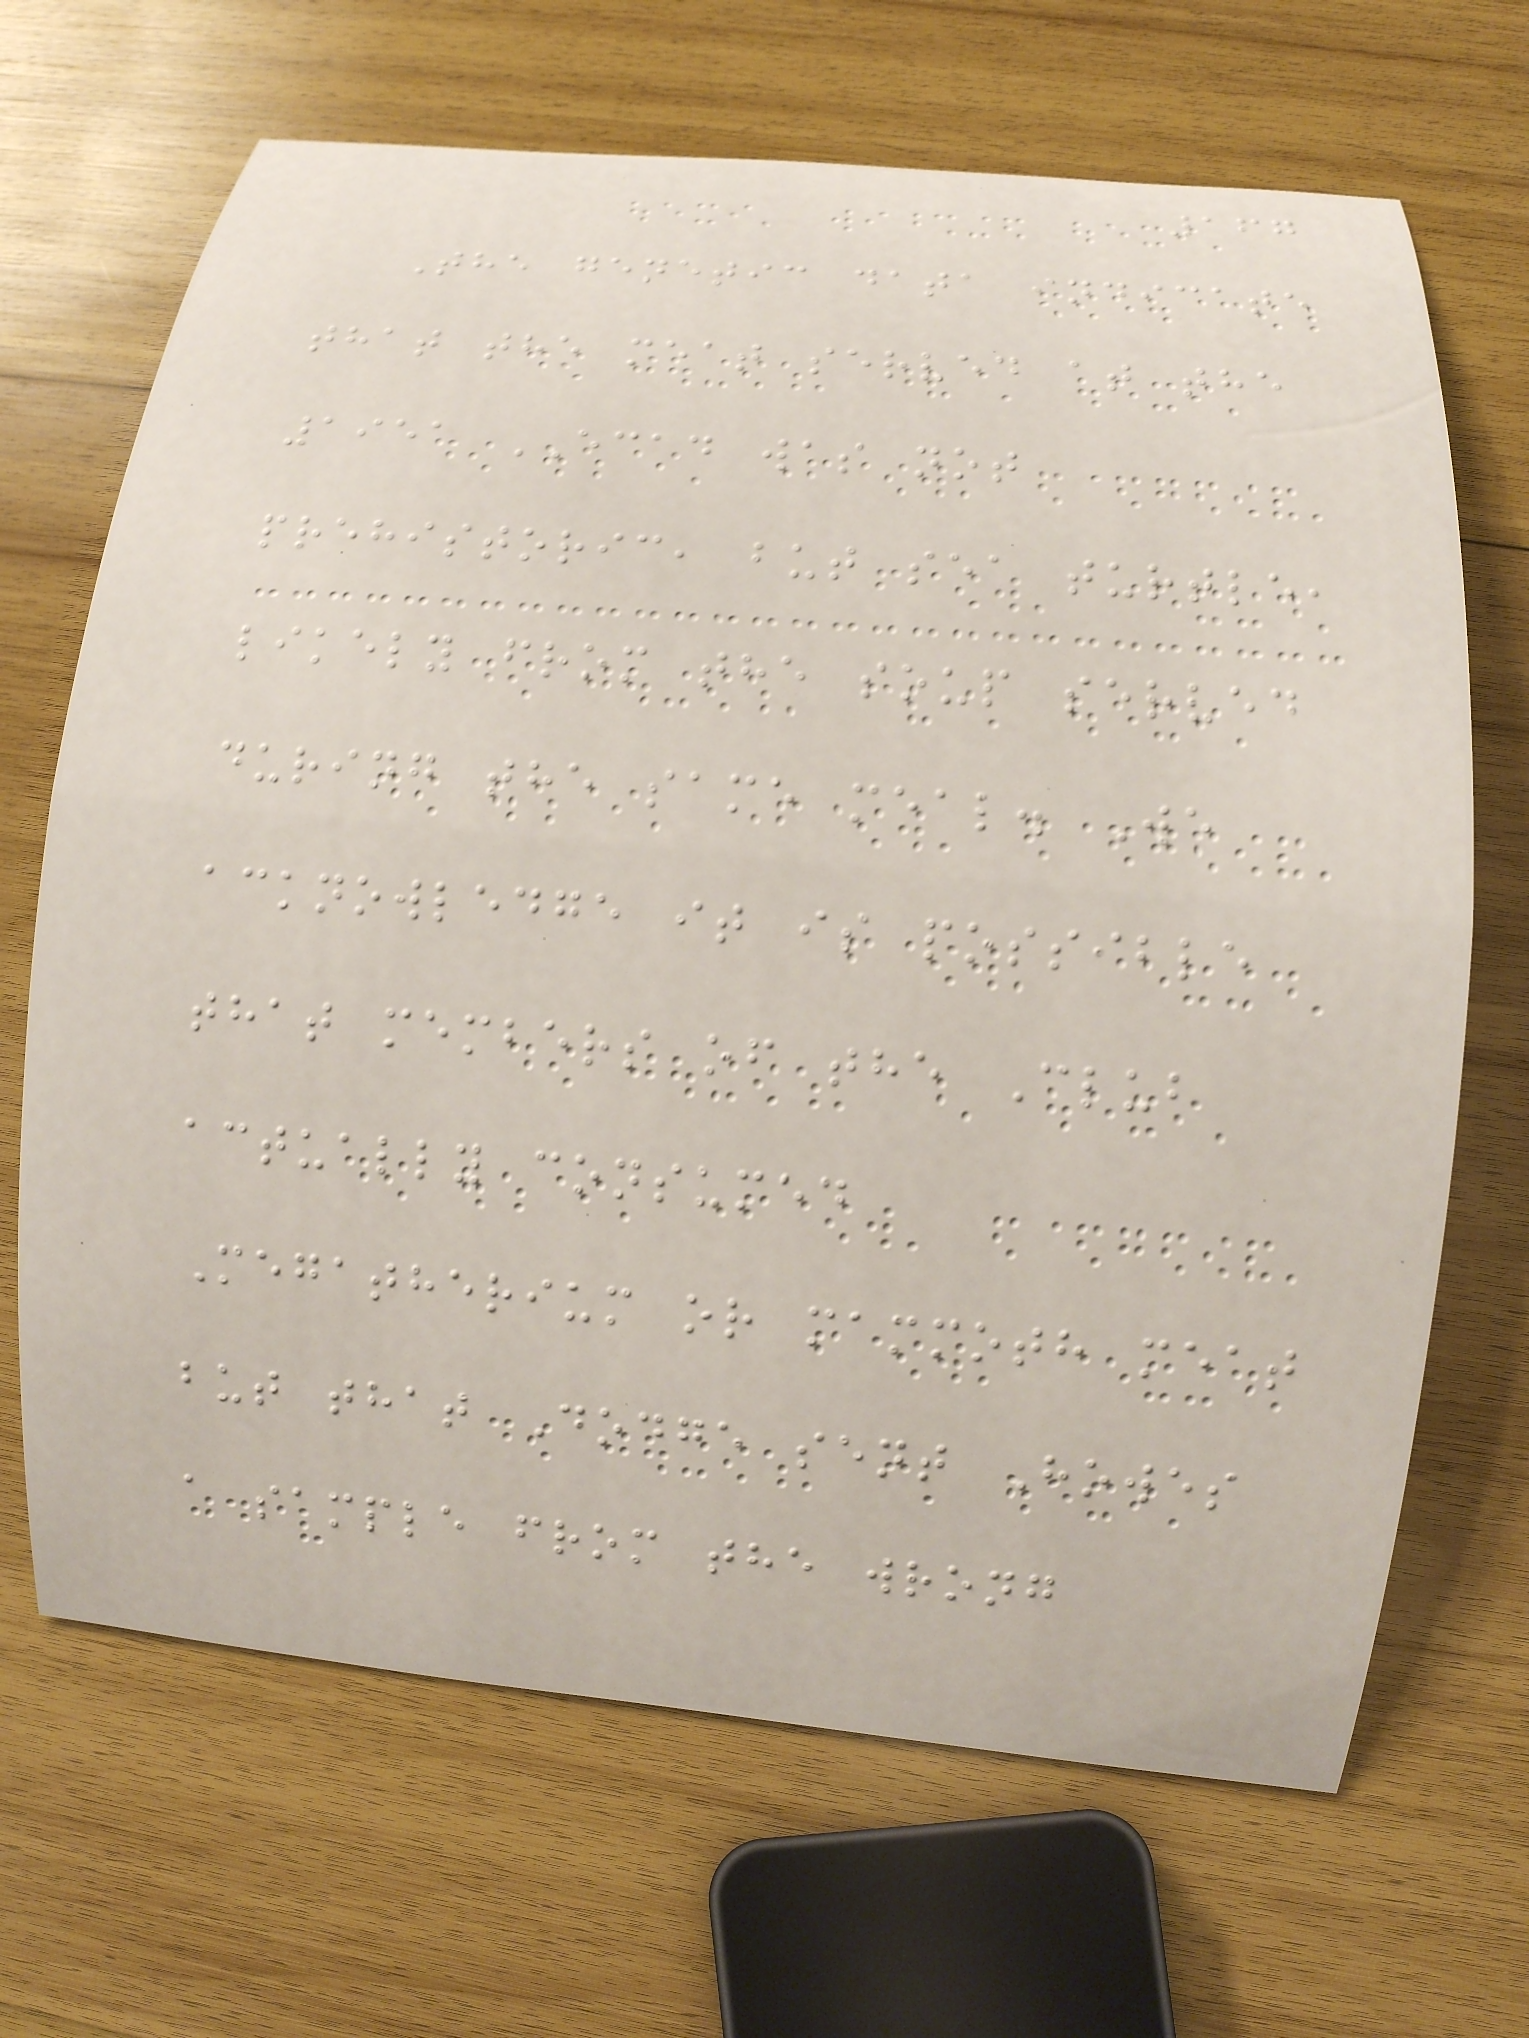167
The genetic data indicate
that the meat served at the
1951 ECAD was not
prehistoric, but sea turtle,
likely from the soup served
during the same meal. We
acknowledge it is possible
that members of the Club
actually consumed
Megatherium or mammoth meat
but that Dodge sent Howes
a sample from the wrong
